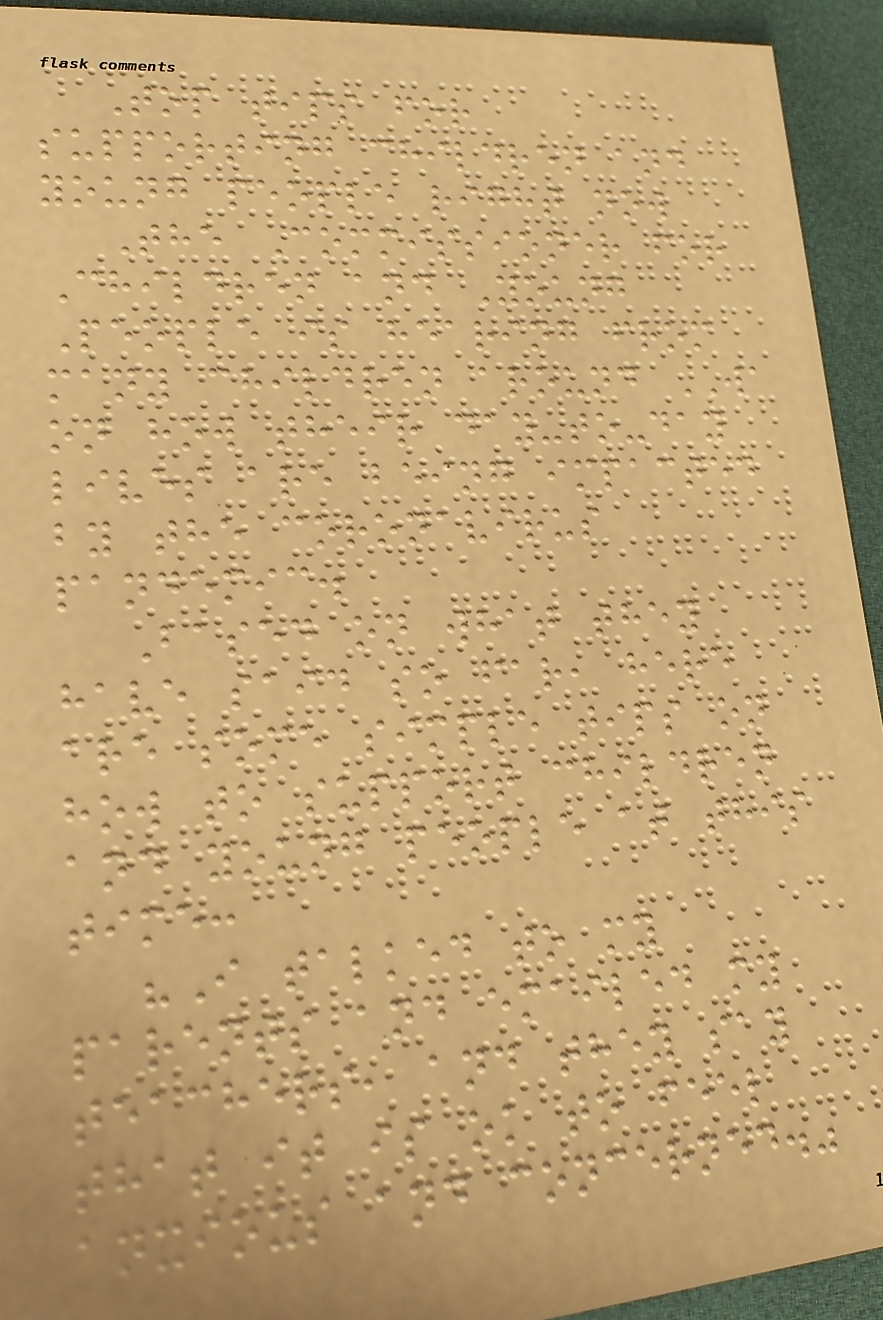Top tips for
supporting children and
young people right now
The Commissioner for
Children and Young
People is hearing from
many children around WA
on how their day-to-day
lives are being impacted
by the coronavirus
pandemic.
Based on what they
have said so far, here
are some simple tips on
how to support children
and young people at this
time:
"I talked to my
parents and emailed my
teachers, and they say
that it is ok to feel
anxious and concerned."
